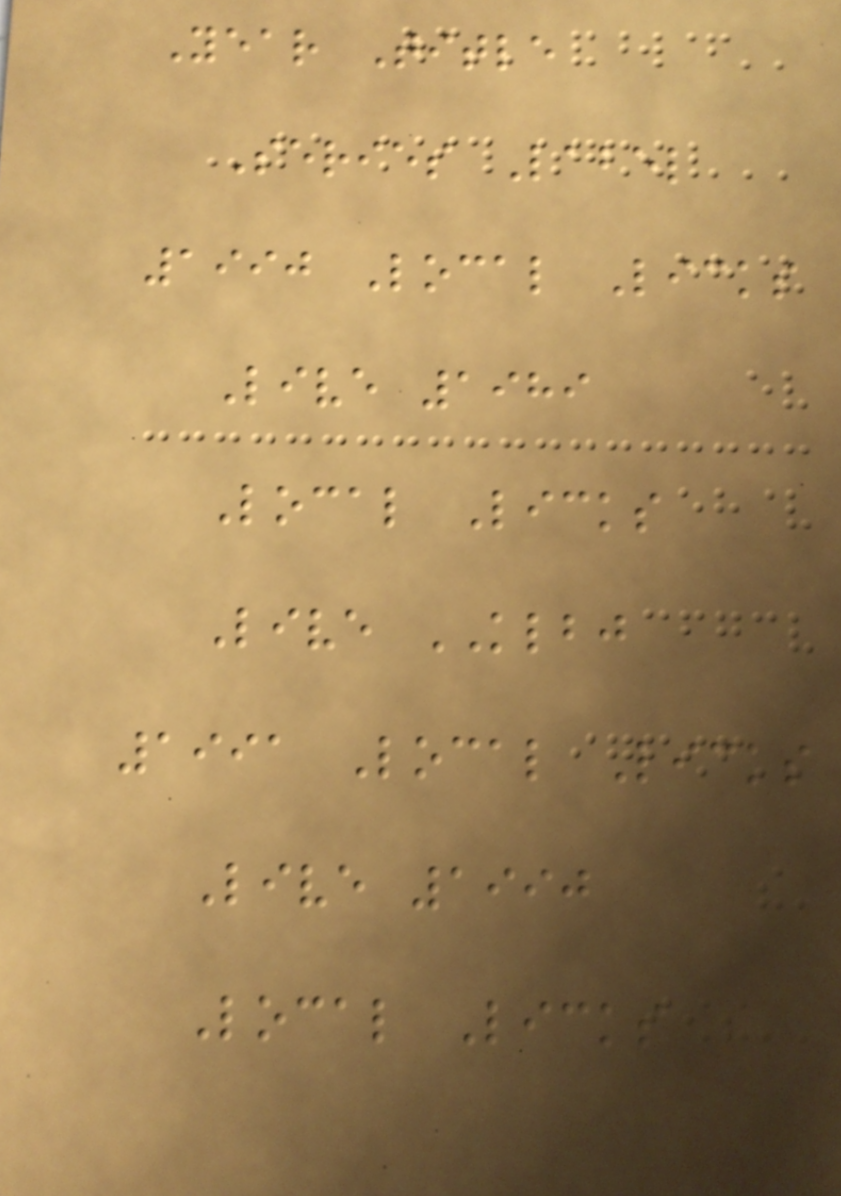Year Title
Series Label
1990 Local Licks
Live 1989
Local Licks
Live KLBJ
1991 Local Licks
Live 1990
Local Licks
